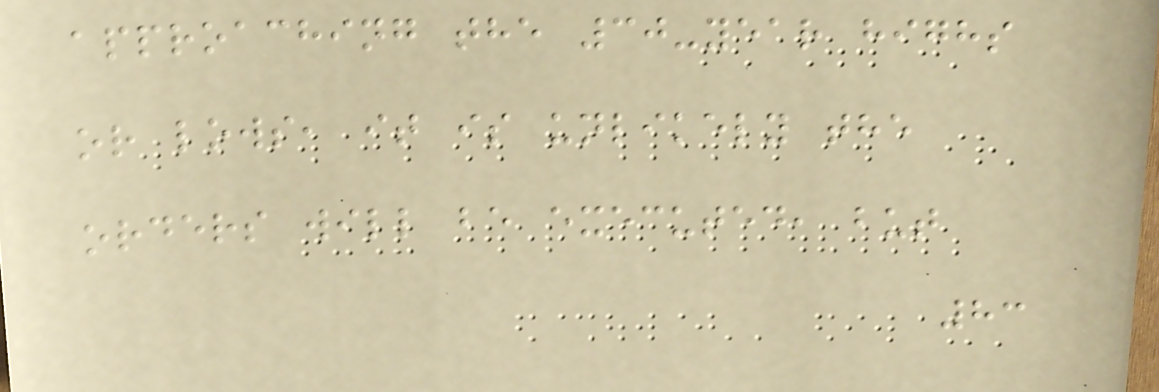approaching the 30-year highs
or lows, it is unlikely the
orders will be executed, but
83
